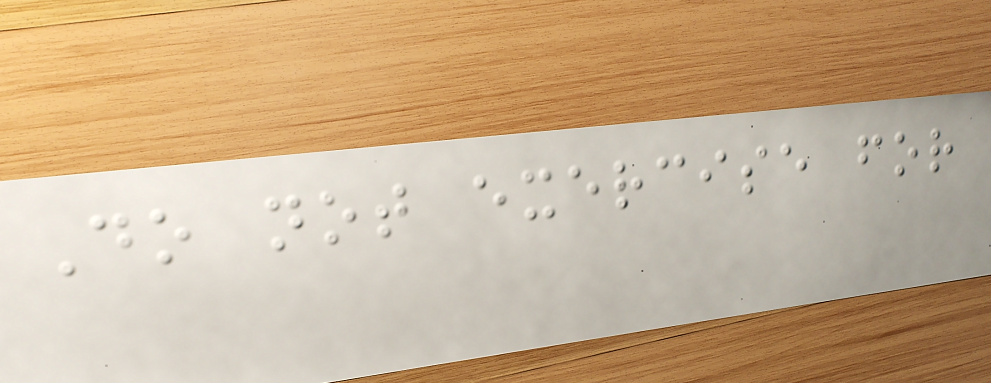Do not exercise for
